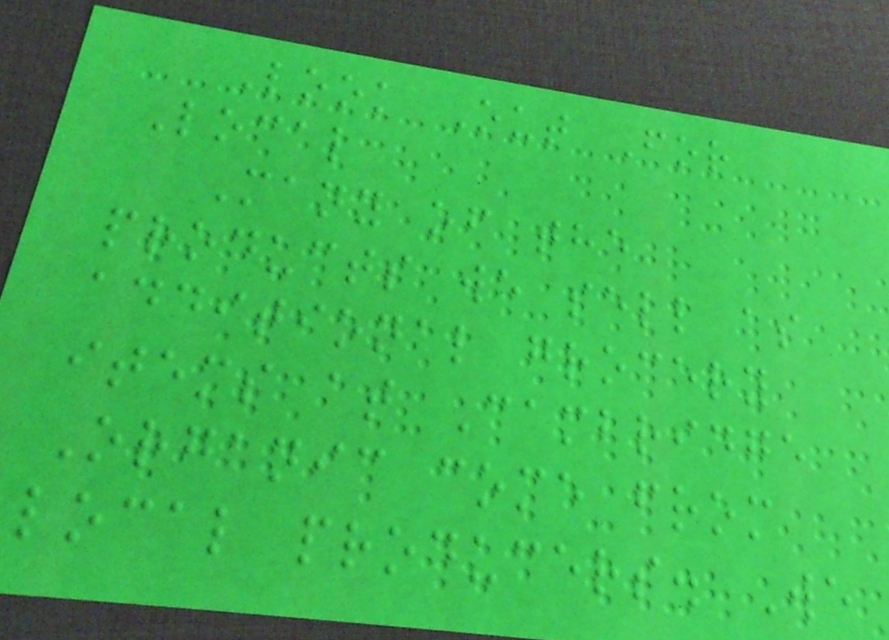Look Out For
Local
Many of the
products we sell as
additional grocery
items at Cambridge
Organic come from
local producers. We
